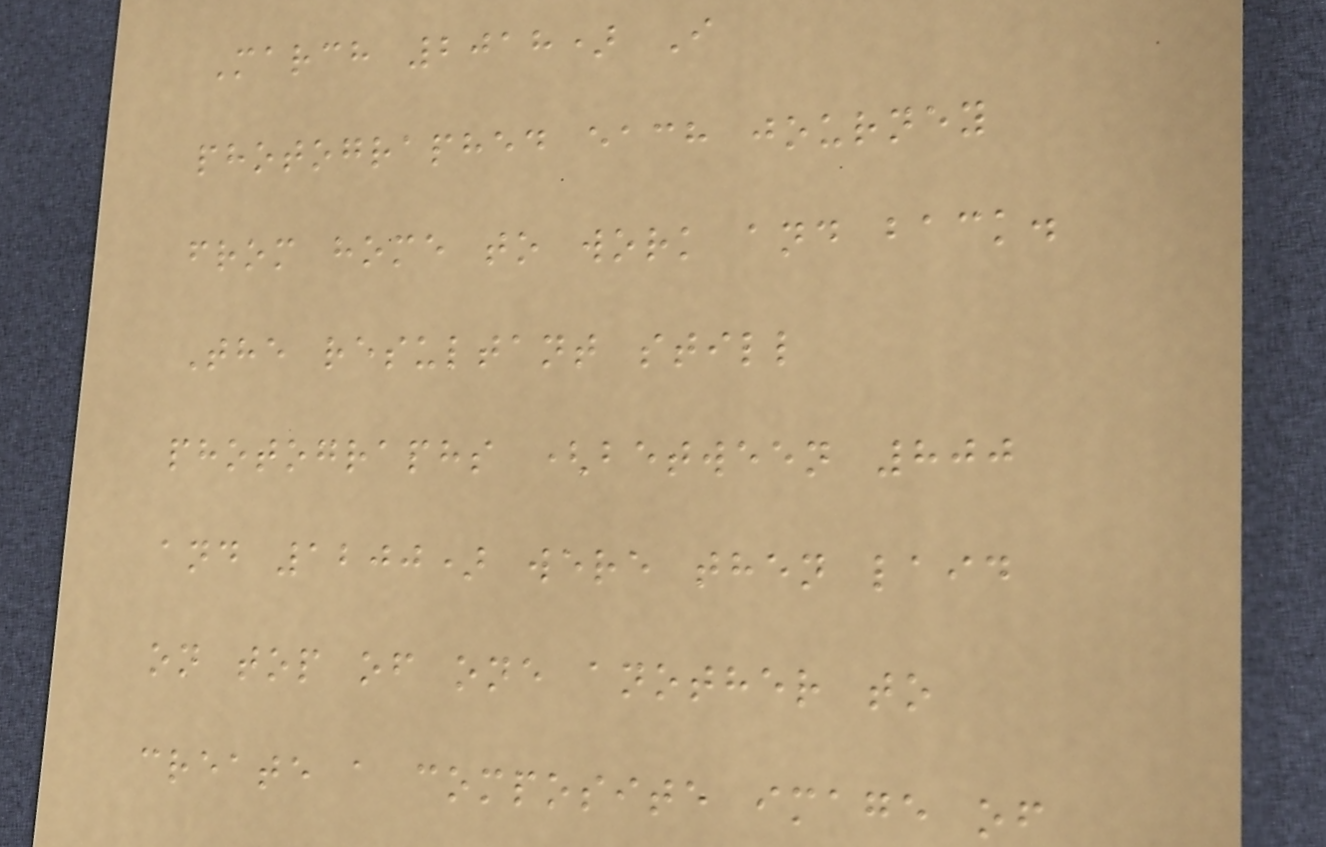March 2018) I
photographed each journey
from home to work and back.
The resultant still
photographs (between 800
and 1200) were then laid
on top of one another to
create a composite image of
